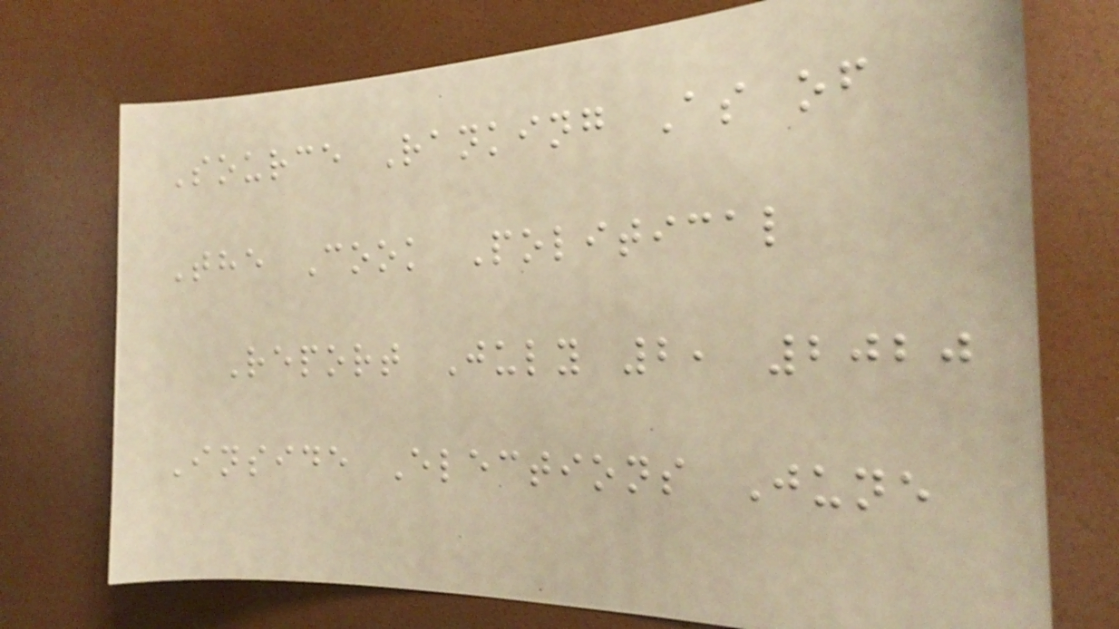Source Ranking As of
The Cook Political
Report July 2, 2020
Inside Elections June
